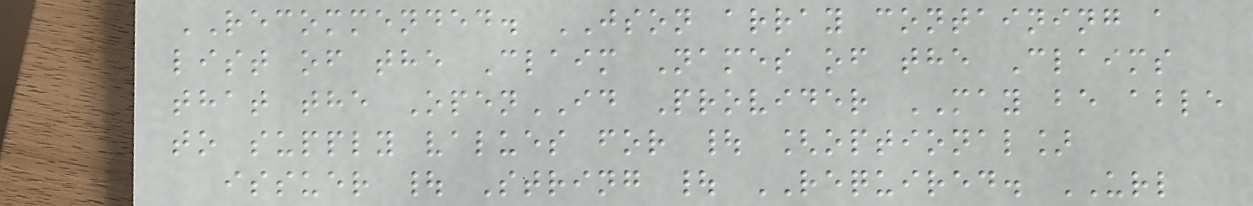RECOMMENDED. JSON array containing a
list of the Claim Names of the Claims
that the OpenID Provider MAY be able
to supply values for | [optional]
issuer | String | REQUIRED. URL
